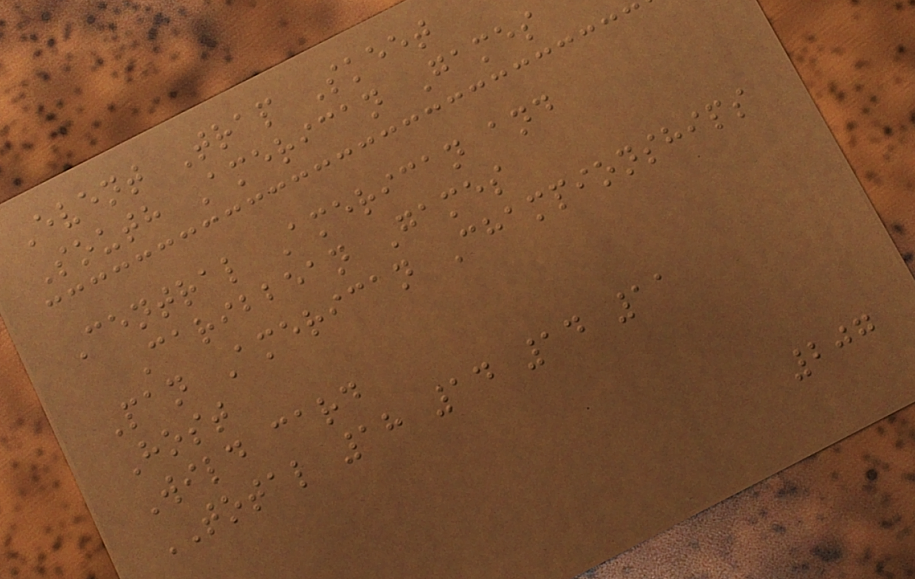Event Trap Skeet
South American Games
Central American and
Caribbean Games
Pan American Championships
Host
Wild card
TOTAL 18 14 14 11
207
